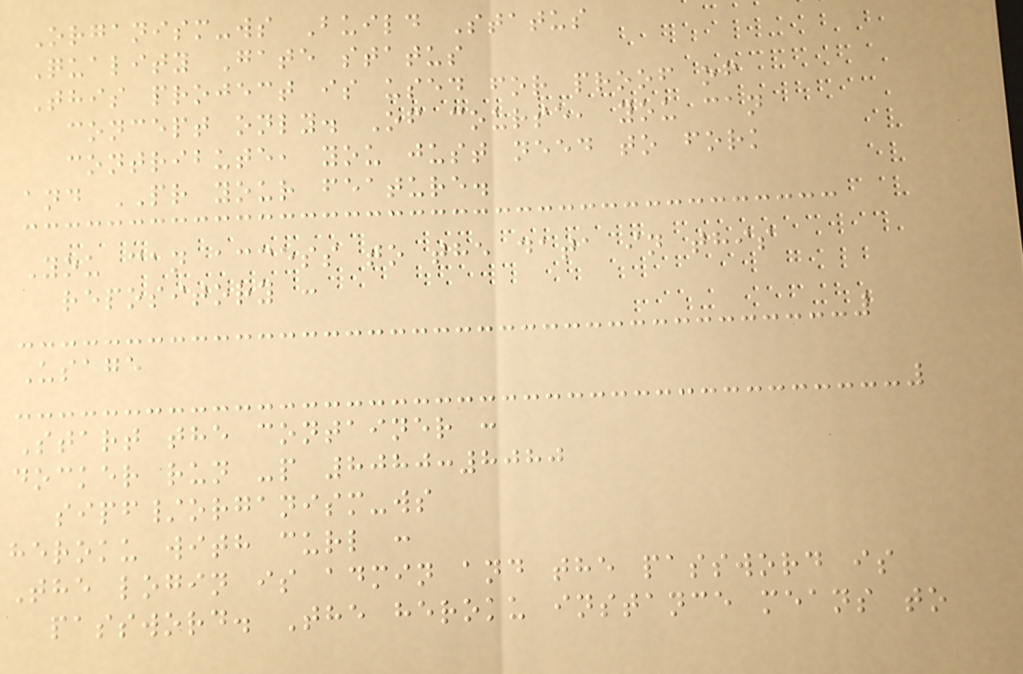Organism-ws Build Status
Quality Gate status
This project is used for proof of
concept only. Of course, you can
contribute, you just need to fork
and PR your feature.
You can access to the data in this
repository :
Usage
Start the container :
docker run -p 8080:8080
sipf/organism-ws
heroku with curl :
The login is admin and the password is
password. The heroku instance means to
